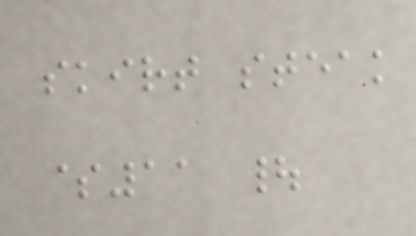skirt steak
$11 |
